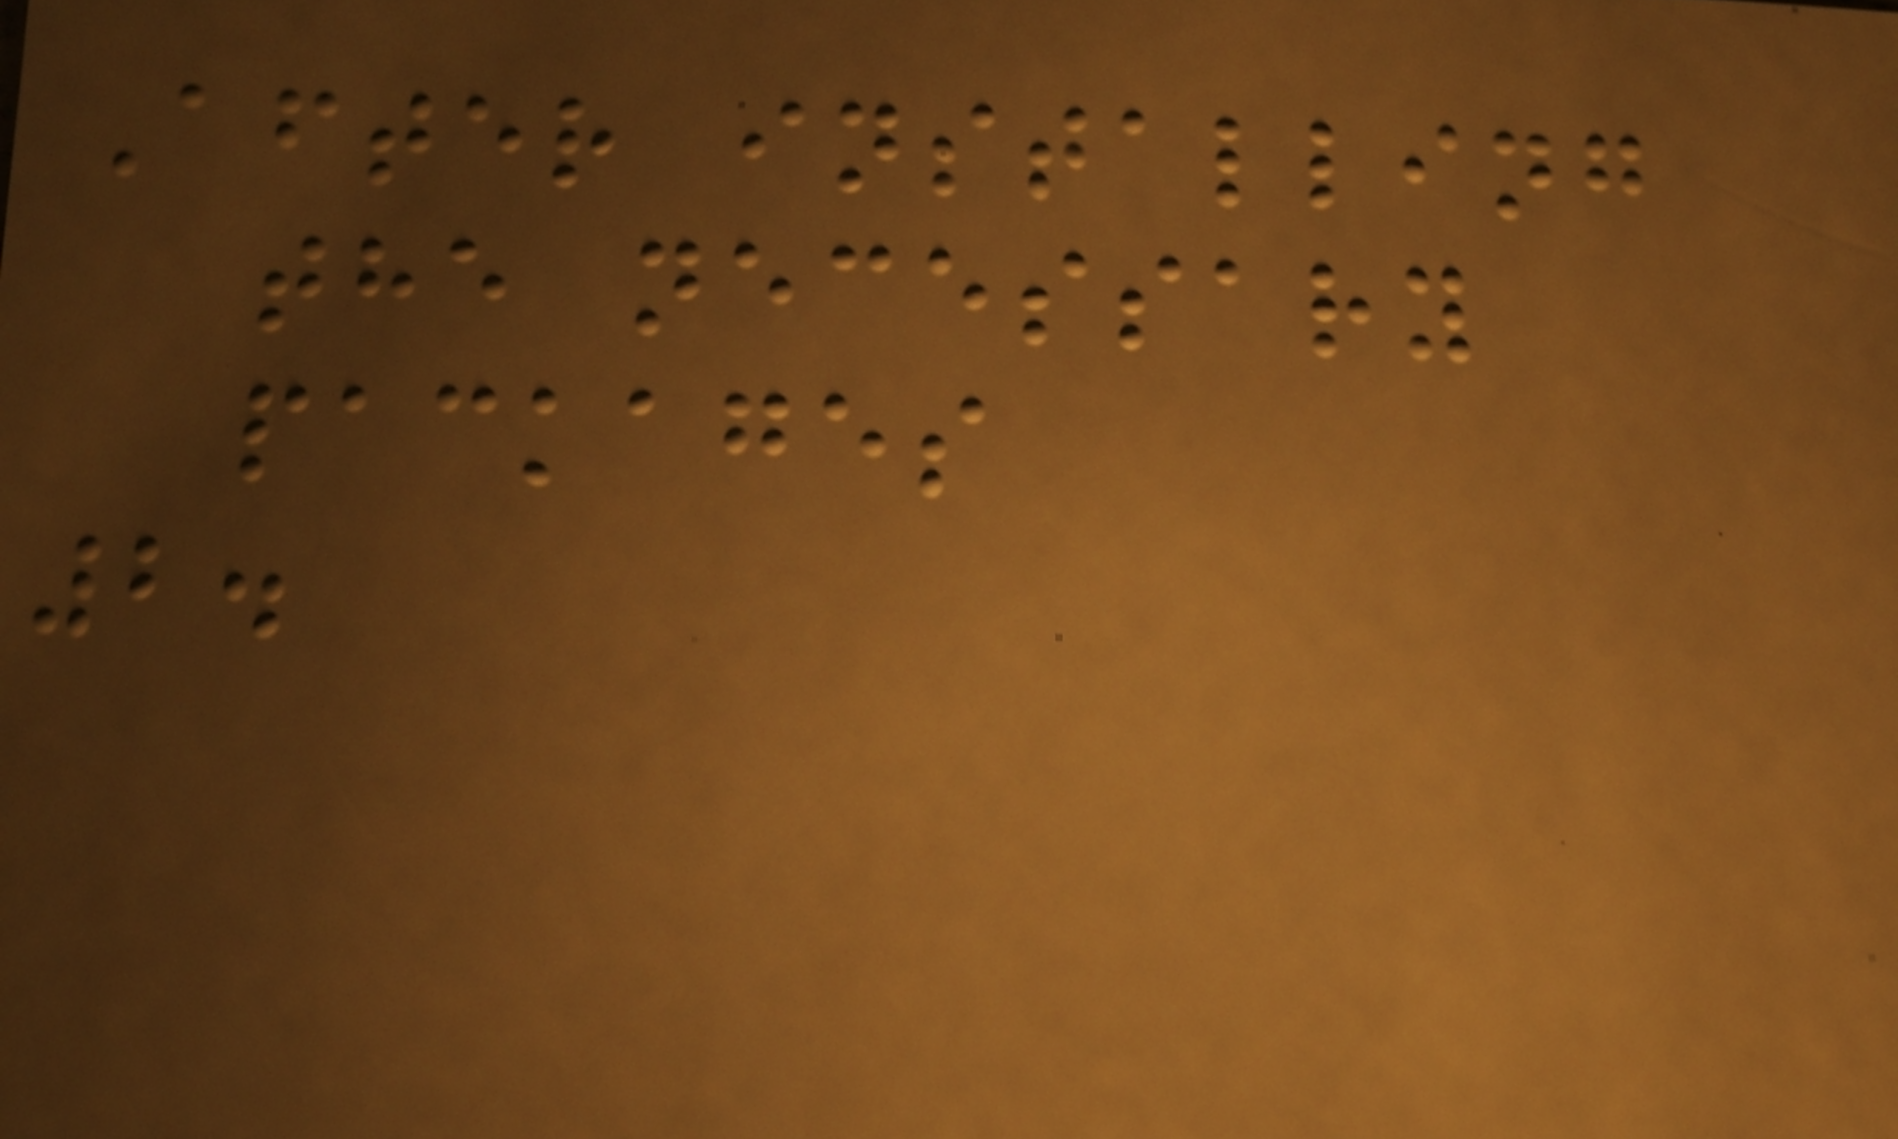After installing
the necessary
packages
2.
